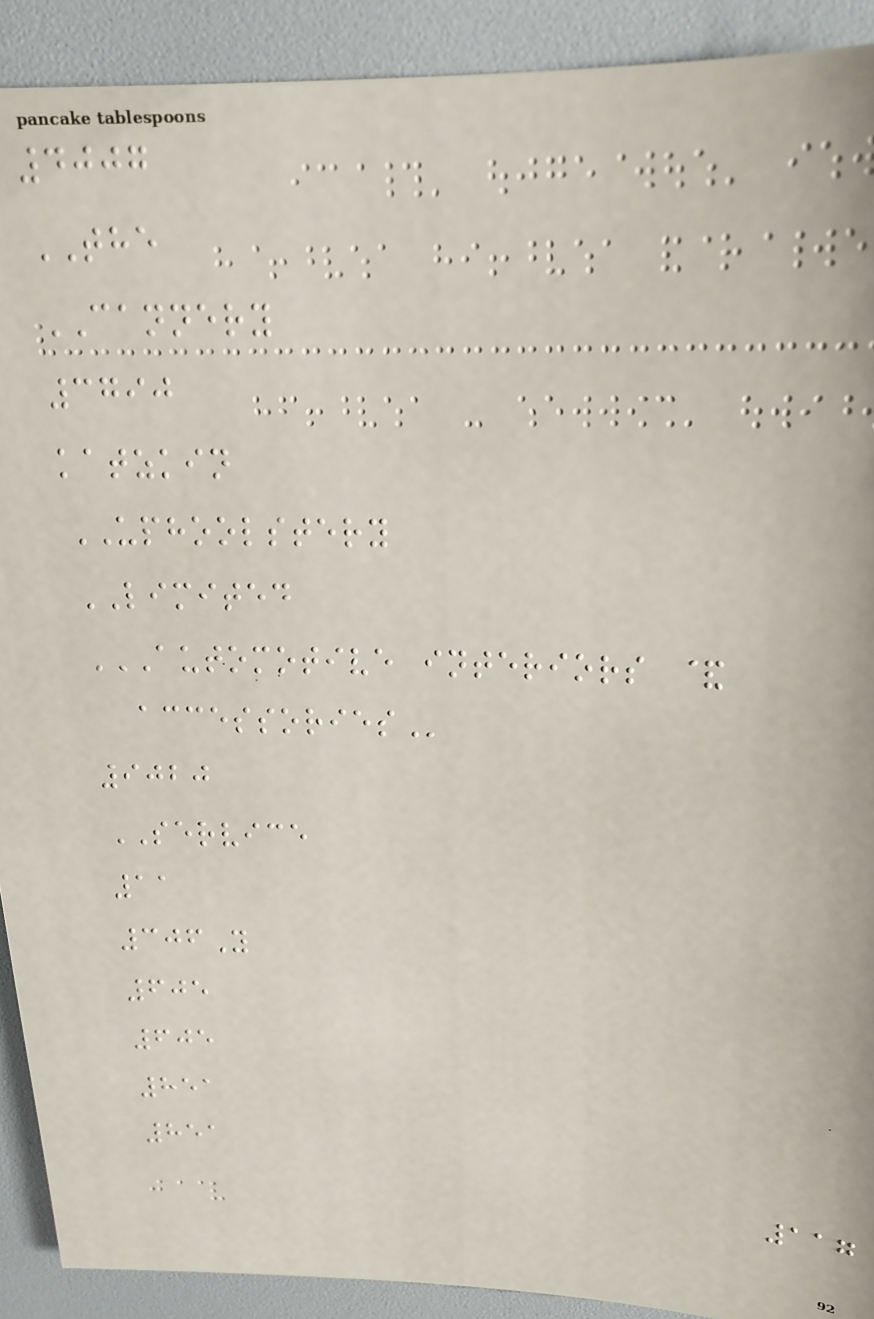4007
THE
CANNERY
3790
katzkin
UPHOOLSTERY
LIMITED
AUTOMOTIVE INTERIORS &
ACCESSORIES
9020
SERVICE
11
306Y
605
605
851
851
117
